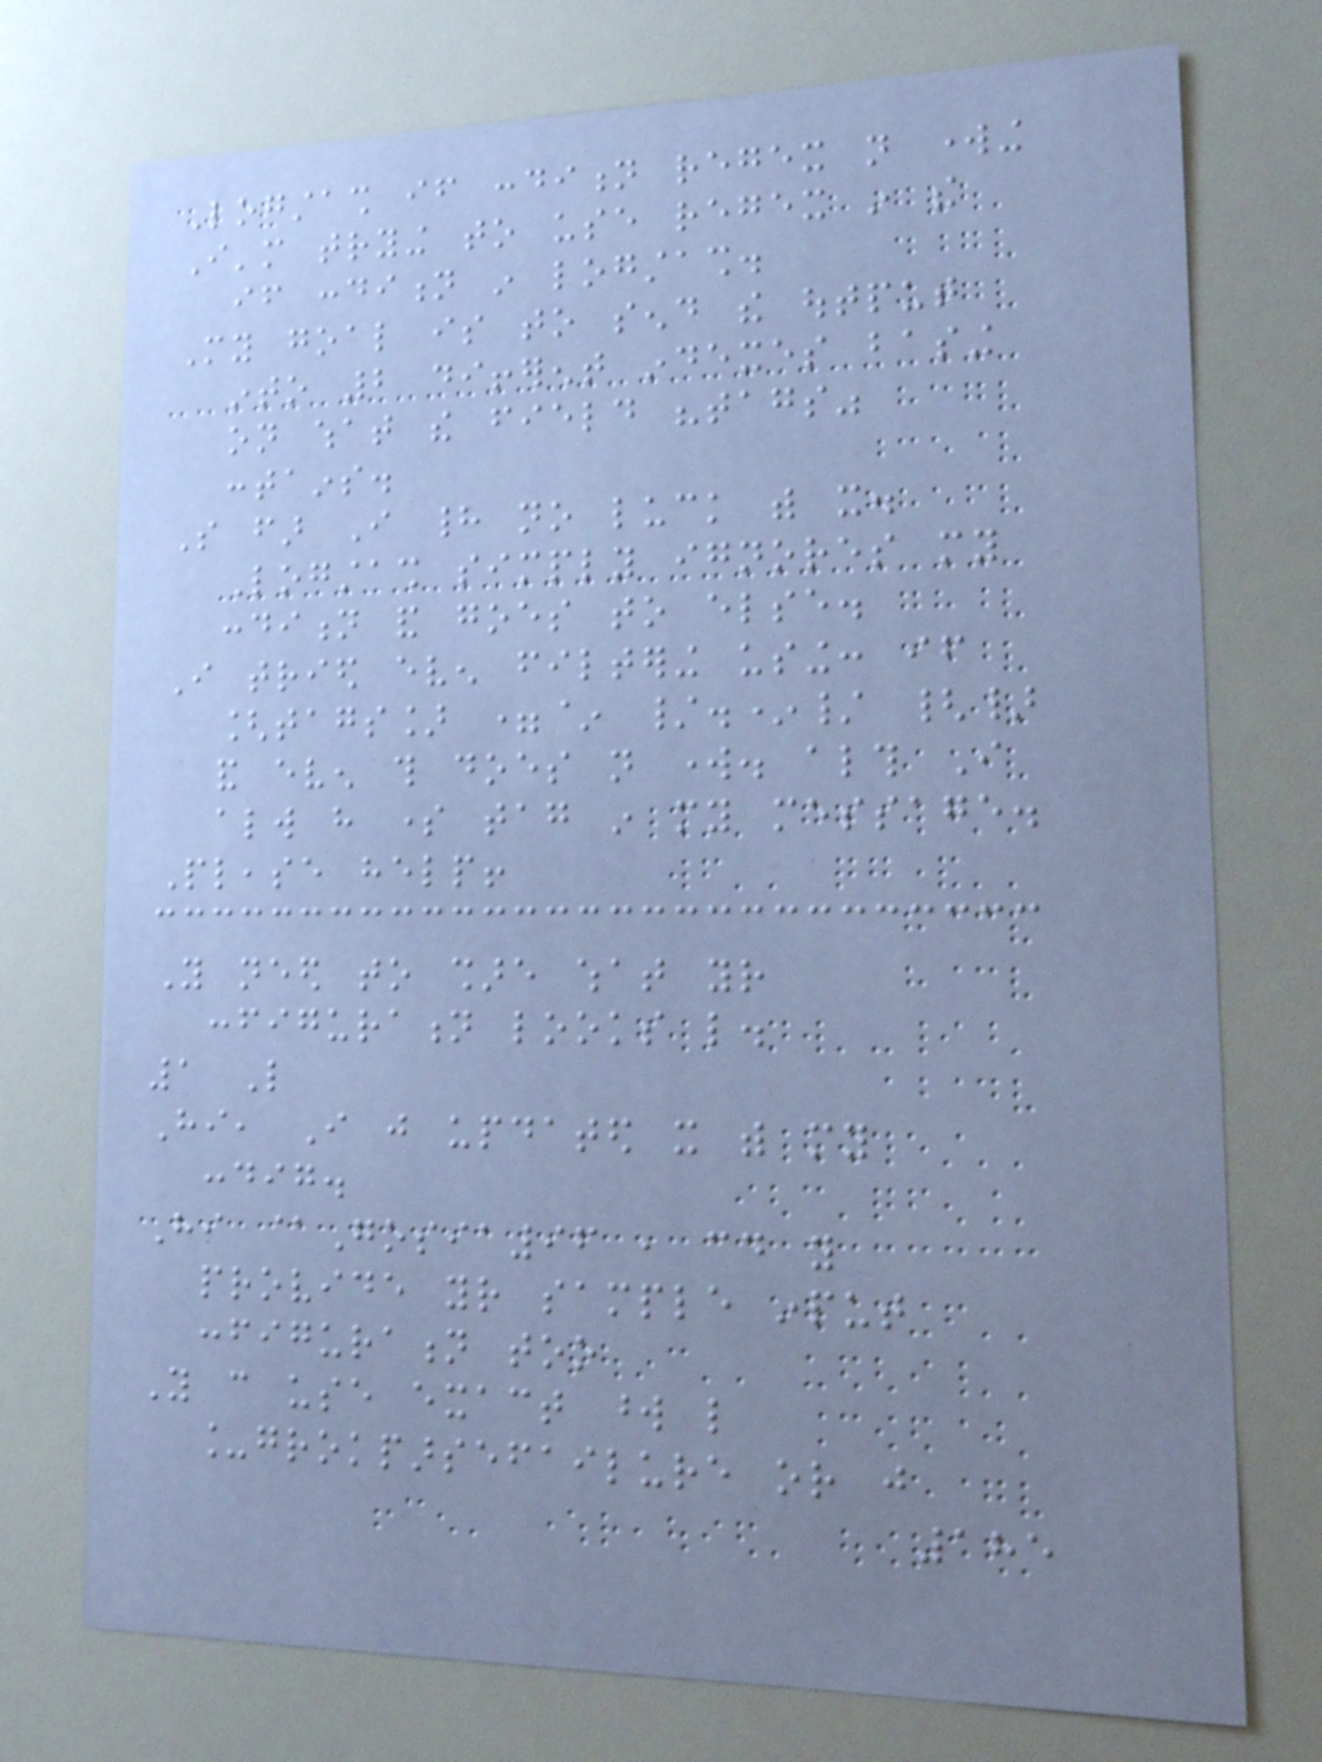Logstash if condition regex not working
I'm trying to use regex in the
if condition in logstash.
My goal is to send the output
into 2 different indexes basing
on what the field "tags"
contains.
So far I had no luck with it.
Logstash simply ignores my
condition and goes to else.
I tried even filtering using: if
[tags] =~ /.*/ {}
and even this does not work. although I
always have some tag in my message.
Please help!
You need to share what your
configuration looks like.
1 Like
Hi, I just updated it with my
condig.
Hi @Gosia96 , could you
provide your sample input
configuration too
You can use exact word like
_grokparsefailure or just
185
